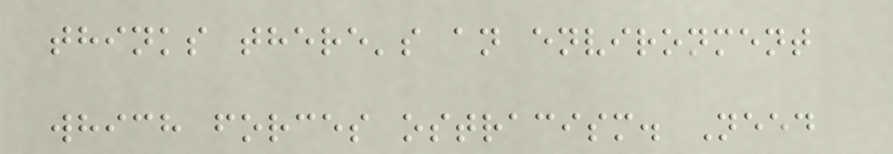thinks there's an environment
which forces ostracism. Need
